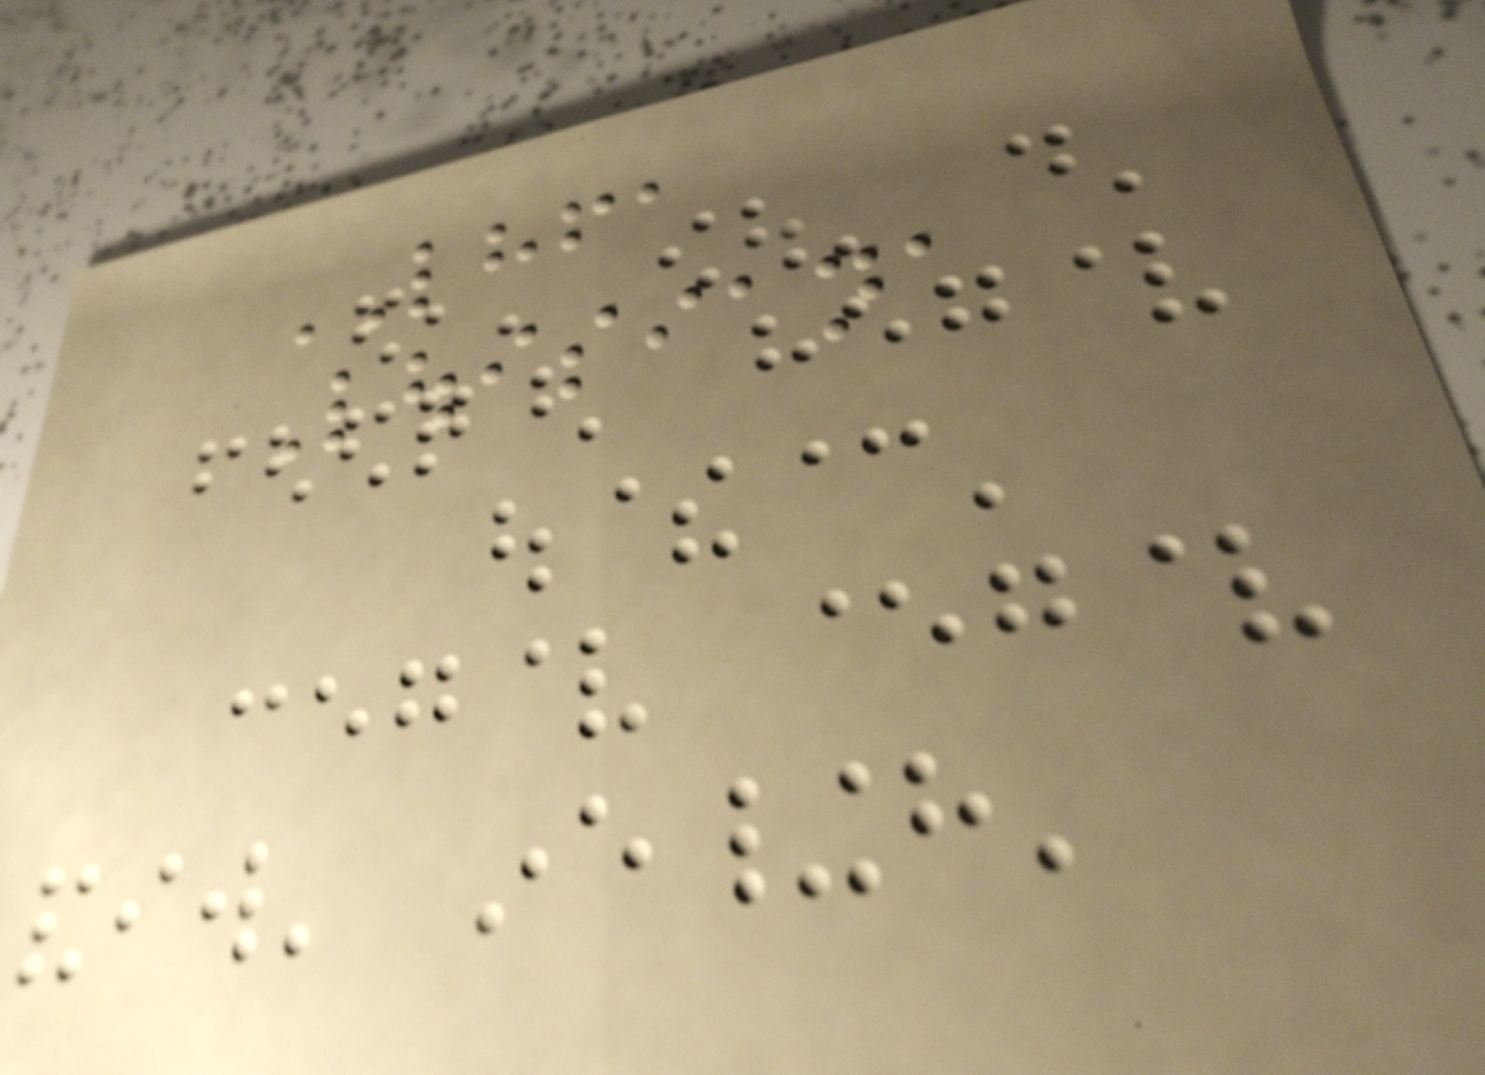LHFA
Louisiana
